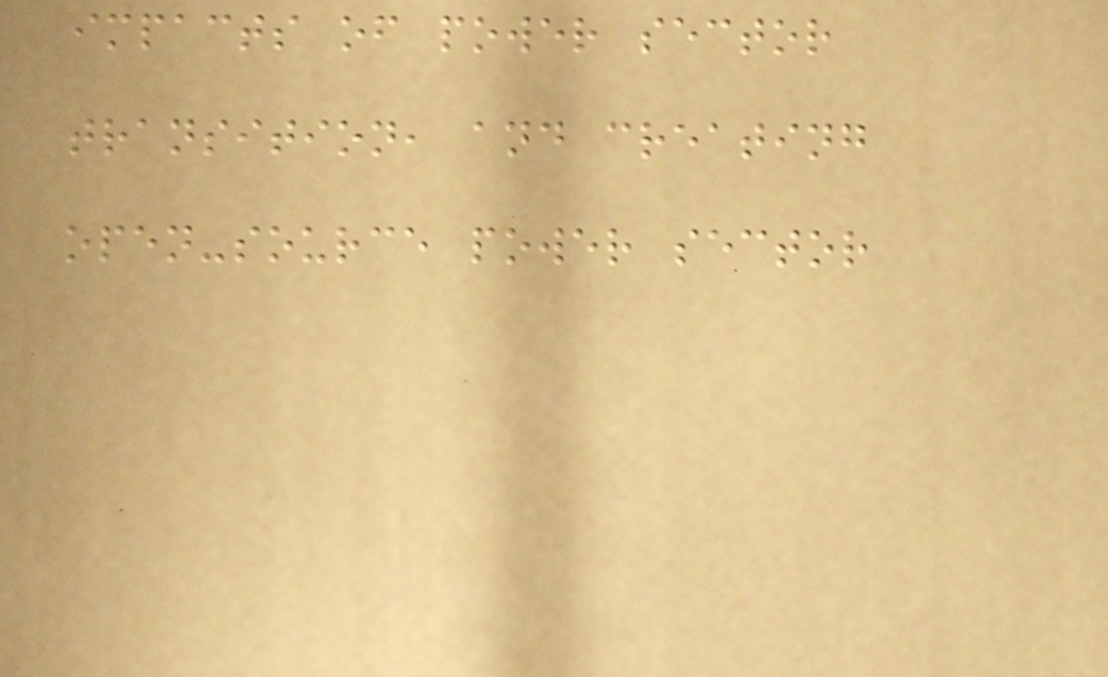impacts of power sector
transition, and creating
open-source power sector
